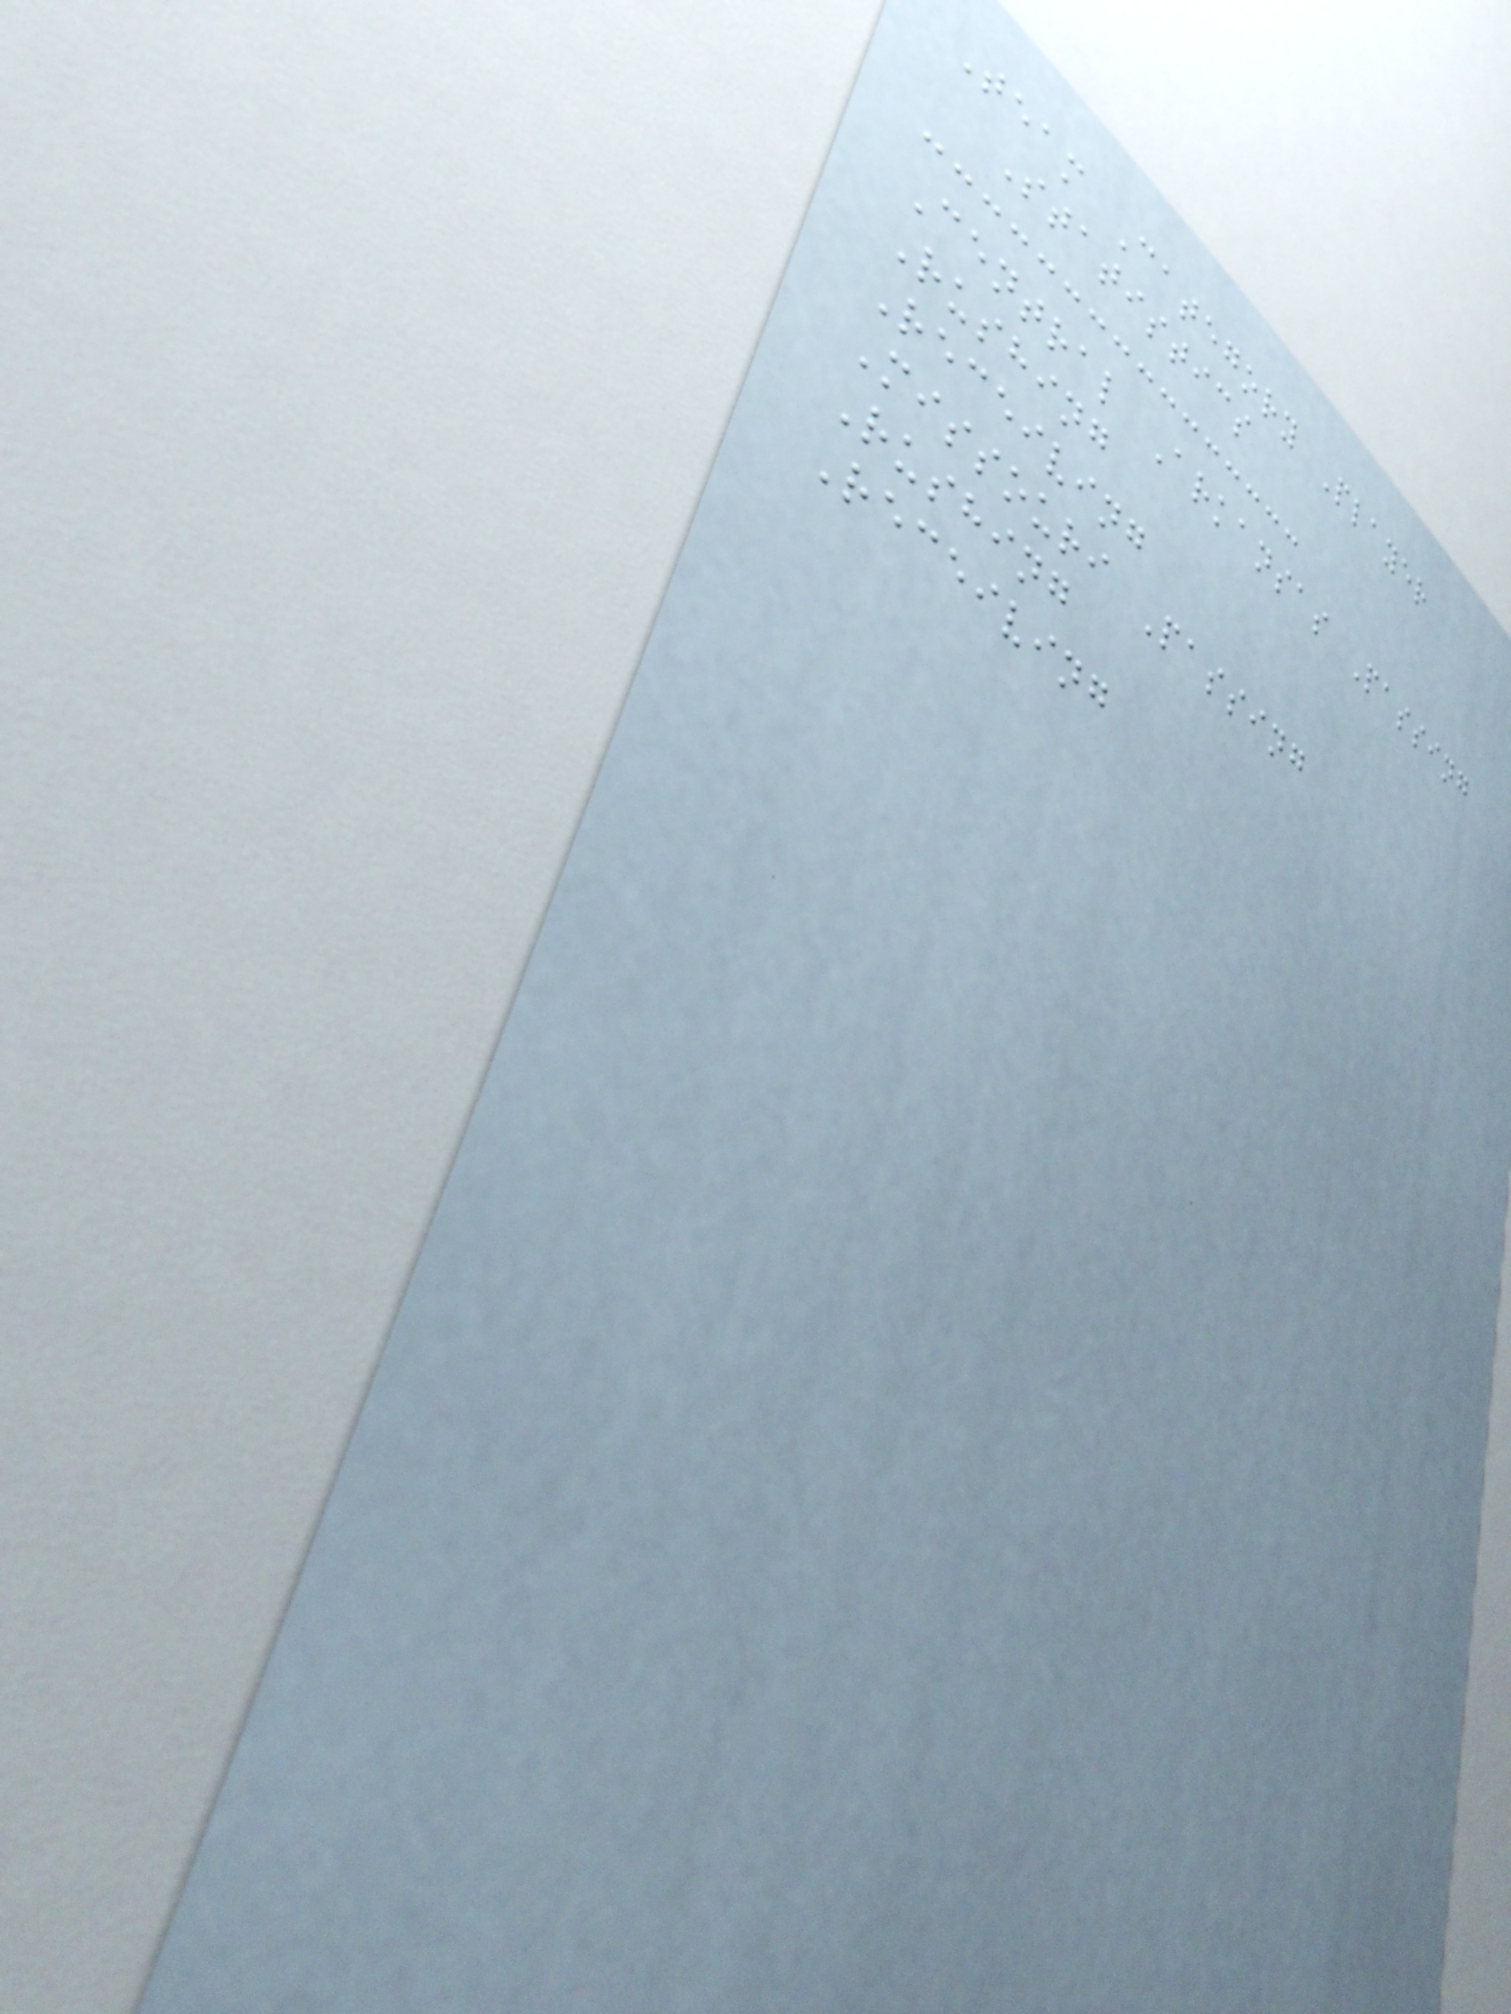Team Category Player
Statistics
Central Arkansas Passing
Rushing
Receiving
Missouri Passing
Rushing
Receiving
